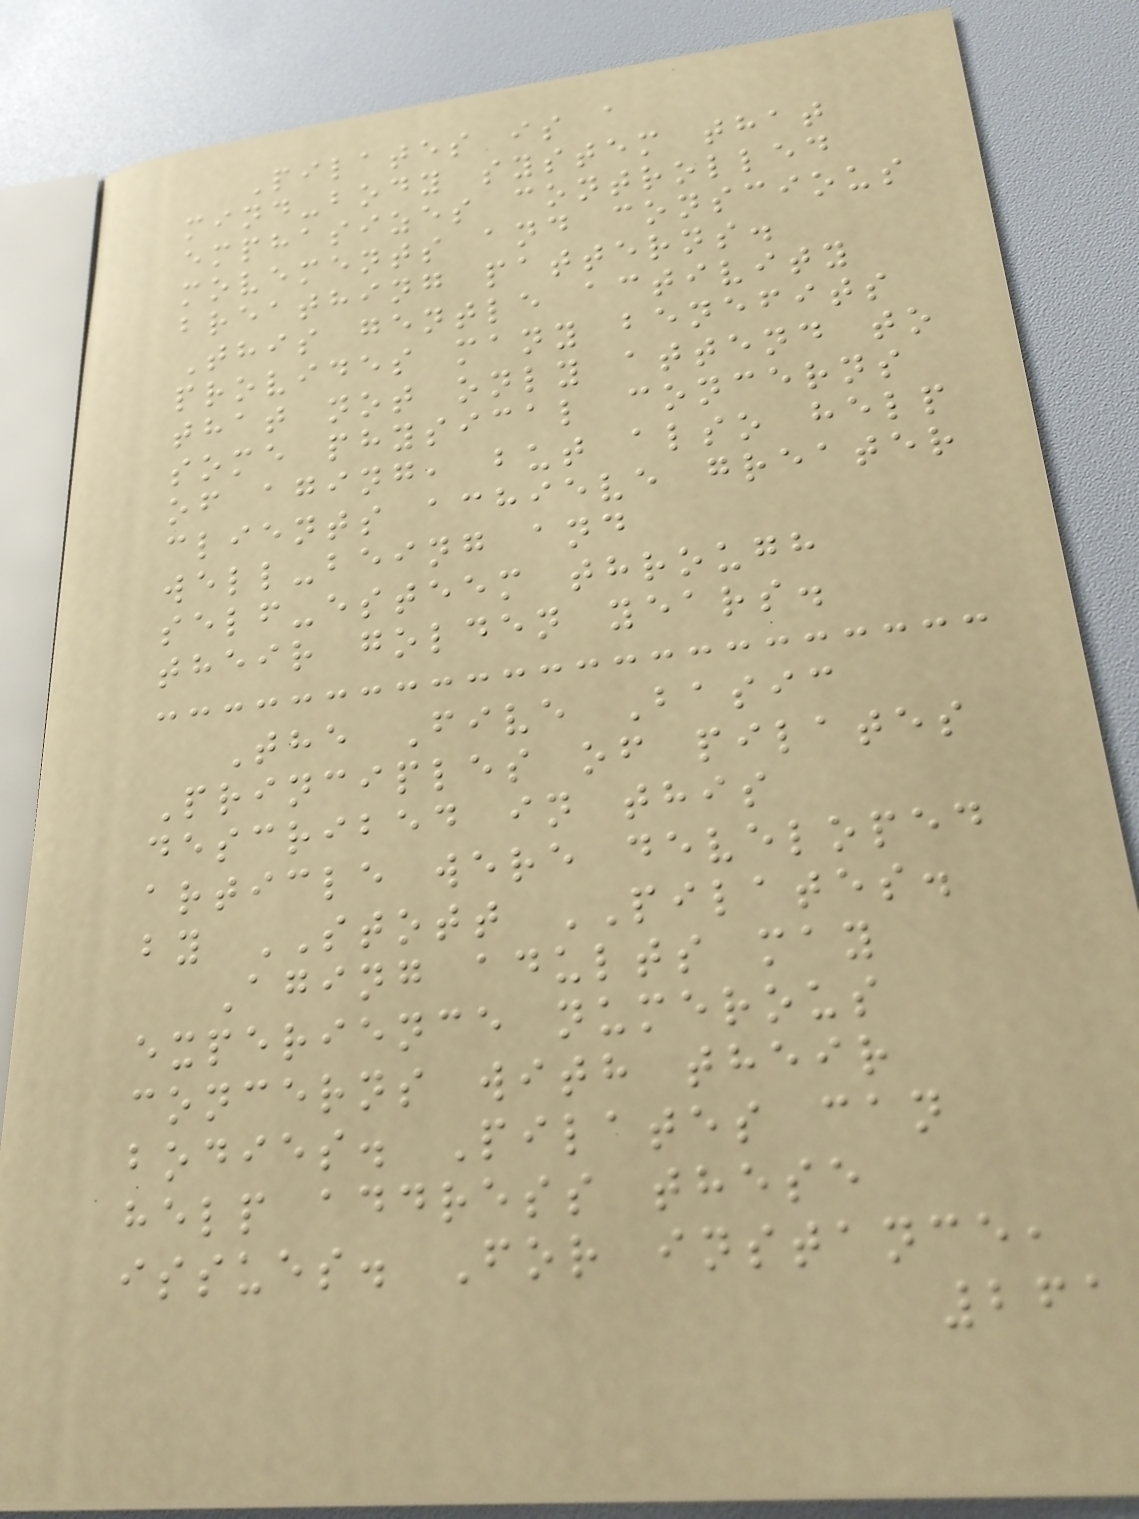Pilates is a
mind-body system that
emphasizes controlled
movements and conscious
breathing patterns.
This gentle activity
provides many benefits
that not only attend to
some physical concerns
of aging, but also help
clients achieve greater
well-being and
self-esteem through
their golden years.
The Five Basic
Principles of pilates
described in this
article were developed
by STOTT PILATES.
Aging adults may
experience numerous
concerns with their
bodies. Pilates can
help address these
issues. For instance,
261
